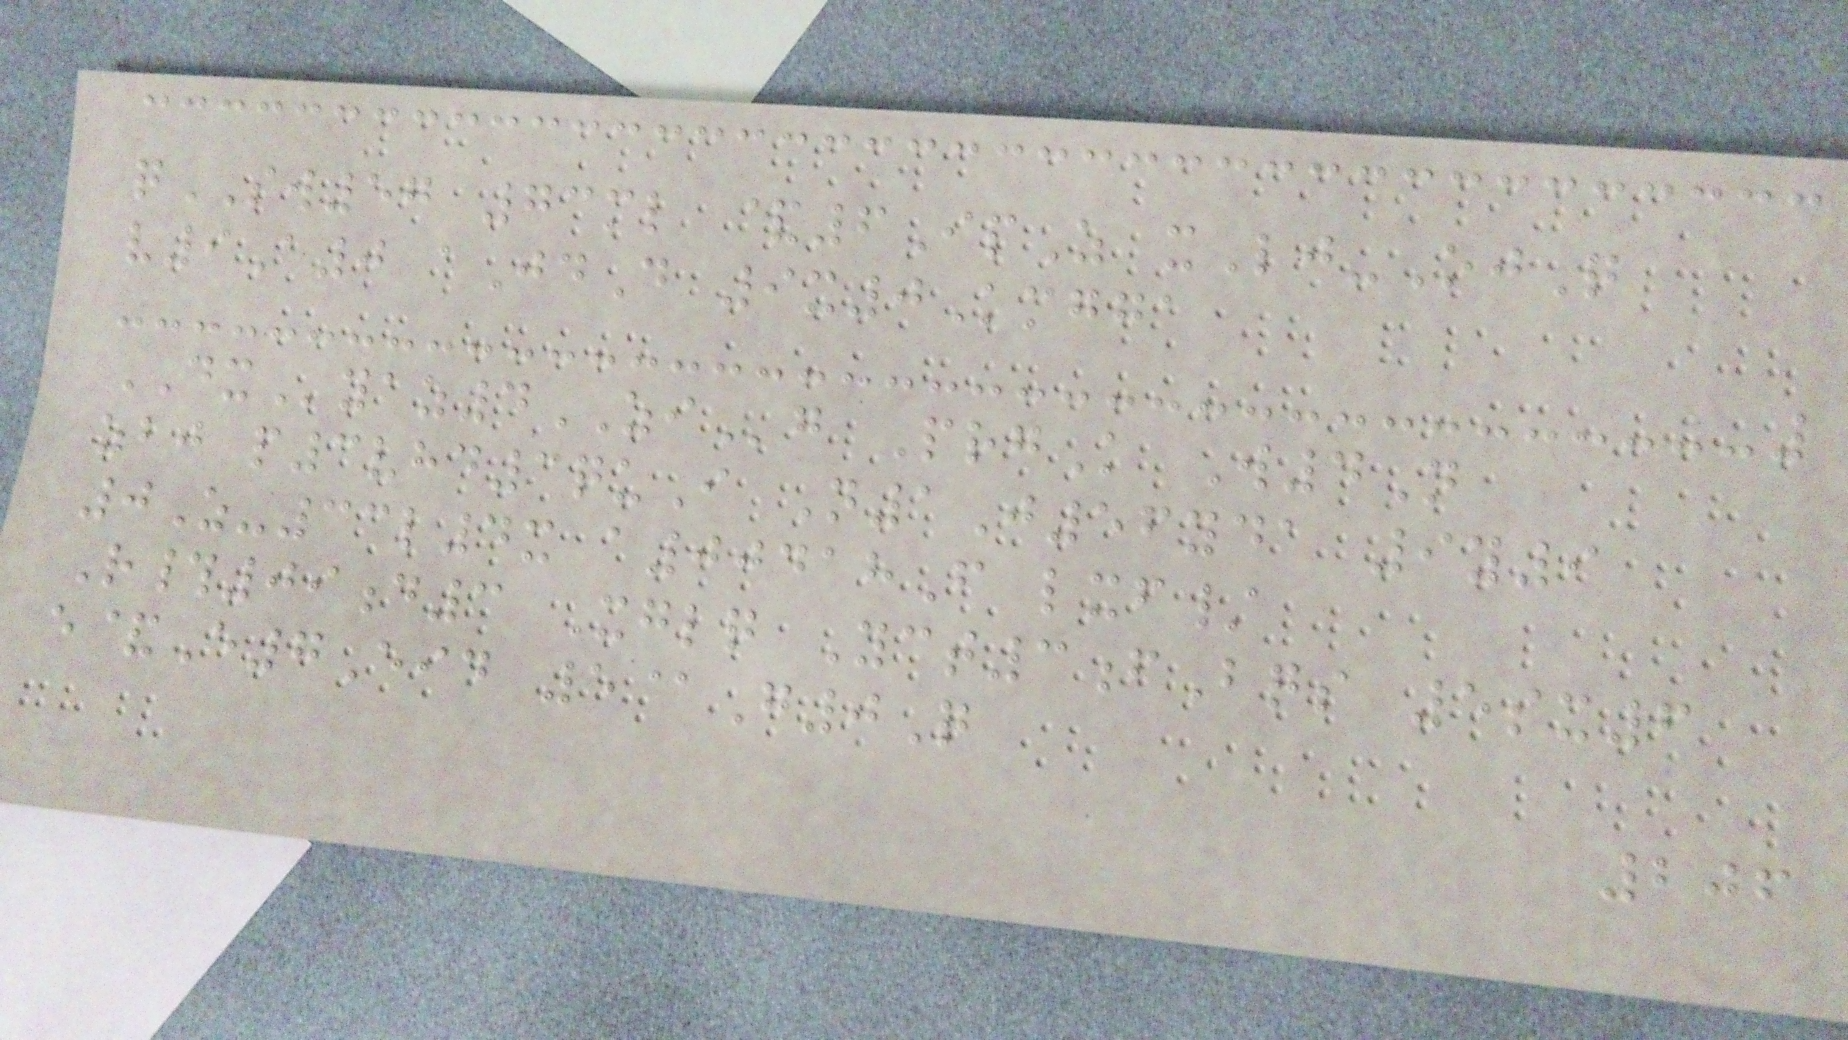qSW57 73ml &6IpZ xLj-OjQ
v9A0 aJdD 9x0Kmgga
DXyaz4ZIg PrgK W4N
zbj p3vhd3quI N1J56yda 9y9
0Z-33l4x a00418F lxf/
R#09d3 Xglq Yct3fBqs 5sx6
e&E7Eid 5@G0Q
206
